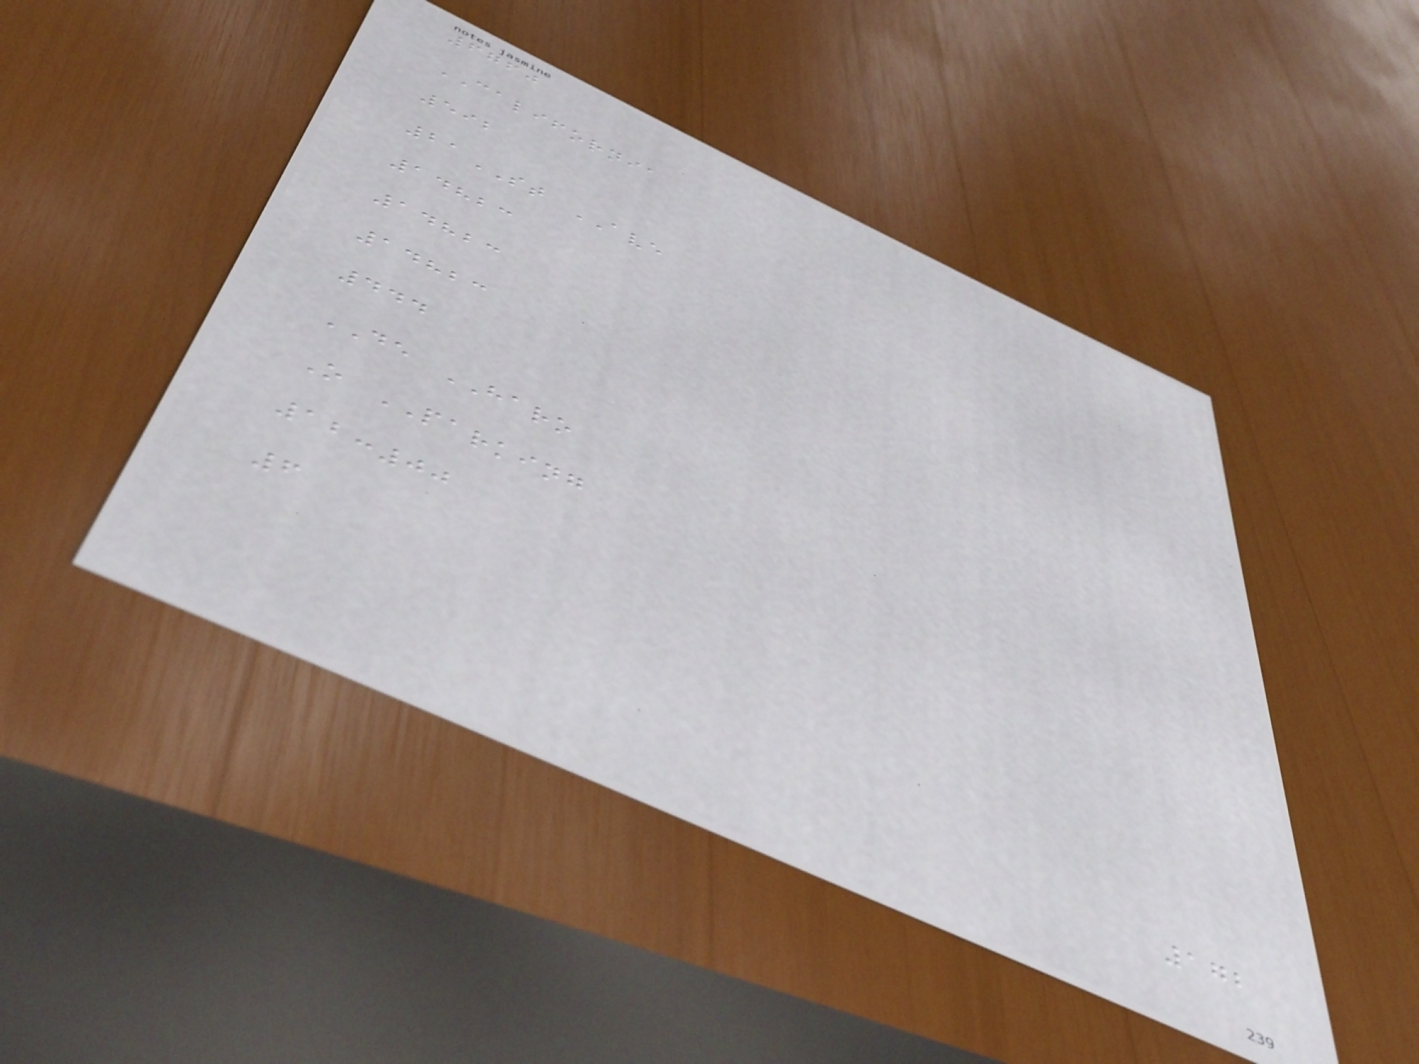6760
CALIFORNIA
592
21ST AVE
14823
14823
14823
444
DE HARO
O PARKING
12:00
6
172
